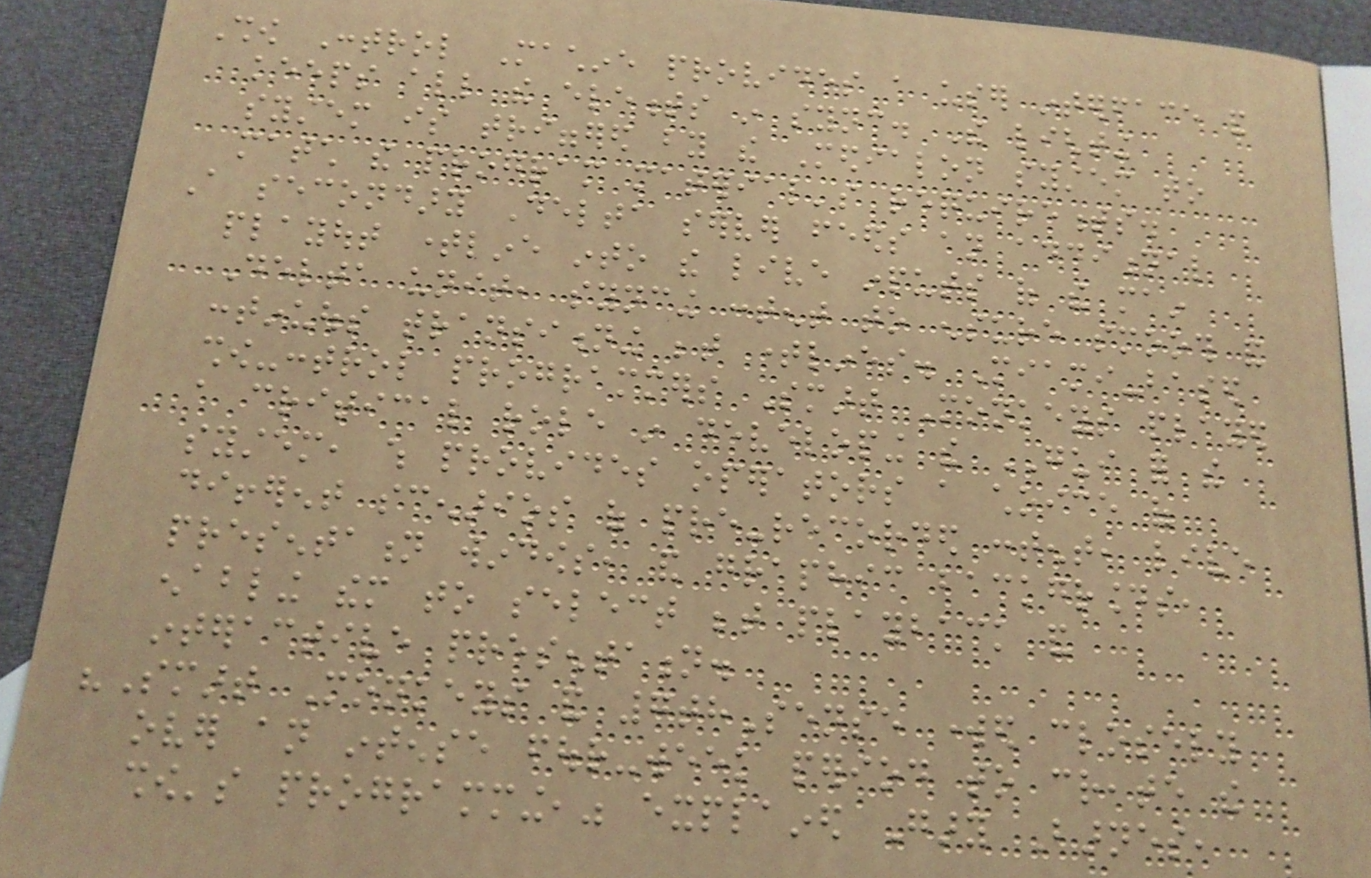Show Control Machine provides a user interface and
keeps all the elements in sync. The lighting
system is triggered by the Medialon system to
match the program material's requirements.
A secondary Delta server feeds an additional
playout timeline into the live inputs of the main
Delta unit, syncing content to ensure smooth and
continuous transitioning between timelines. Miami-based
show-control programmers Smart Monkeys played
a critical role in developing the GUI for the
system, which provides operators a choice of
different scenarios of pre-recorded content, live
presentation windows, and graphic backgrounds,
enabling them to select between playback and
interactive presentation.
"Smart Monkeys and 7thSense worked closely
over an intense four-week period to create the
show's programming," explained Gary Barnes,
